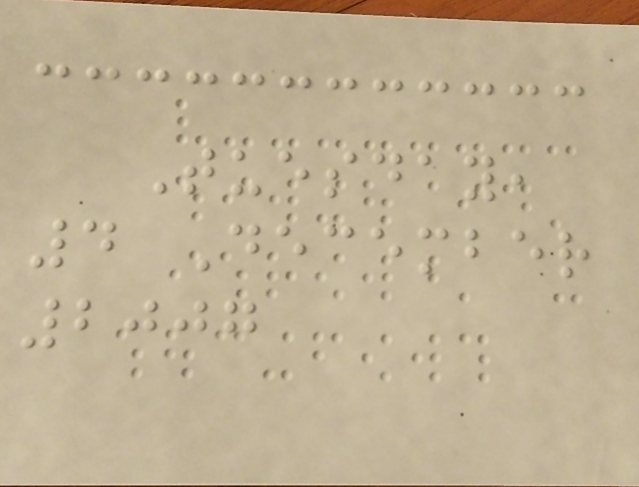Tuesday,
4 December
2007
